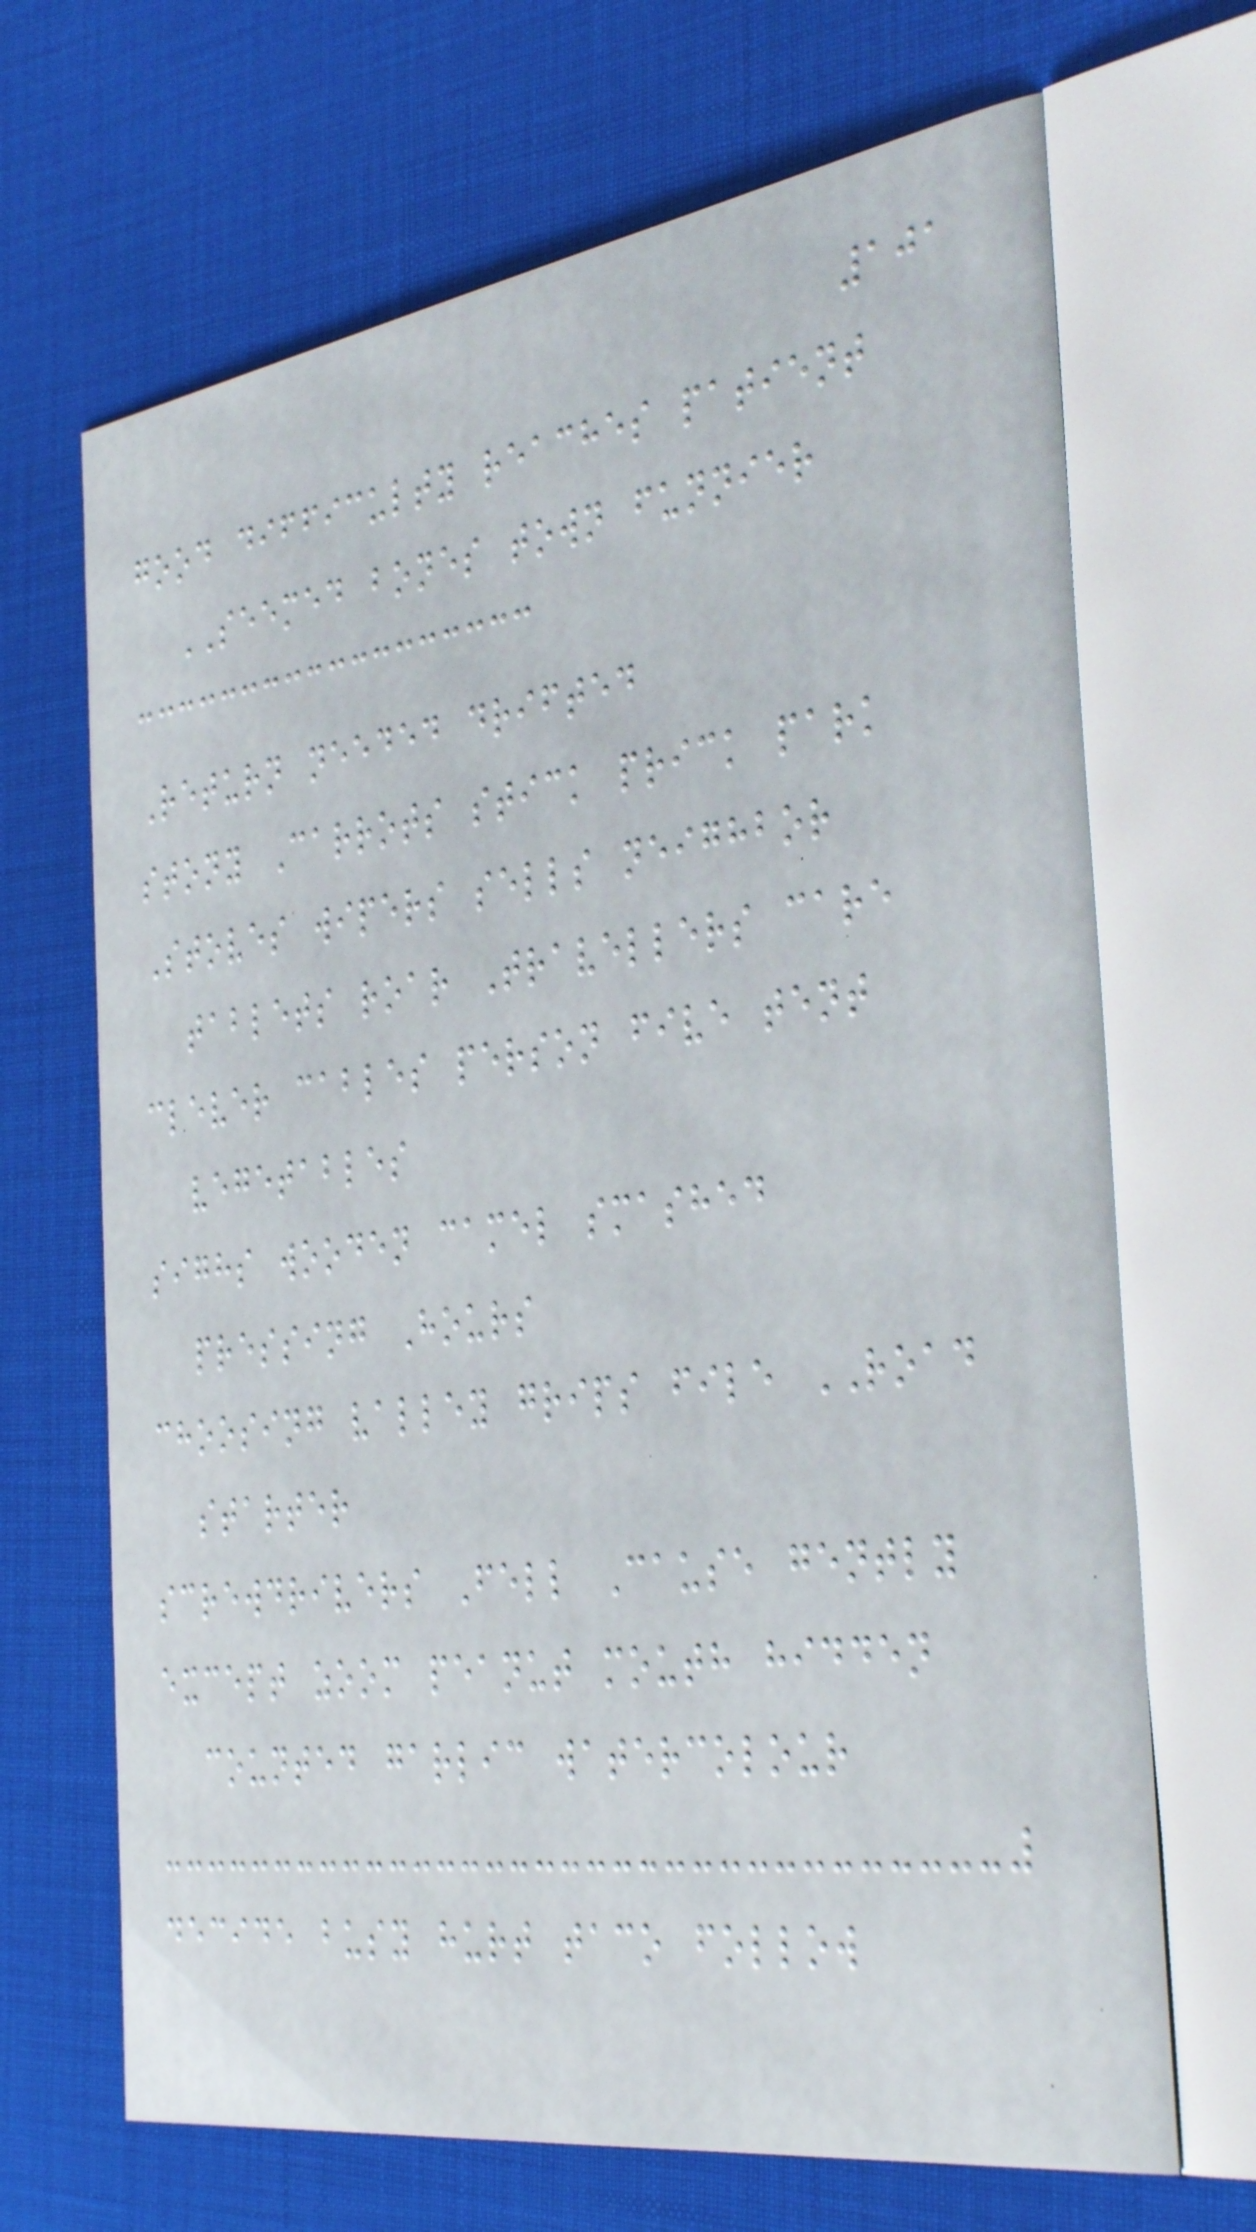101
good difficulty reaches patient
SEEMED bones town funnier
Return needed drifted
stony Carrots stick prick park
Stoves wipers sells neighbor
tablets roar Travellers care
clever cables person five tent
vegetables
sighs wooden camel smashed
pressing Hours
choosing valley grips file ROAD
starter
screwdrivers Fell Cause gently
except zoom peanut mouth hidden
counted garlic watercolour
decide busy hurt taco follow
